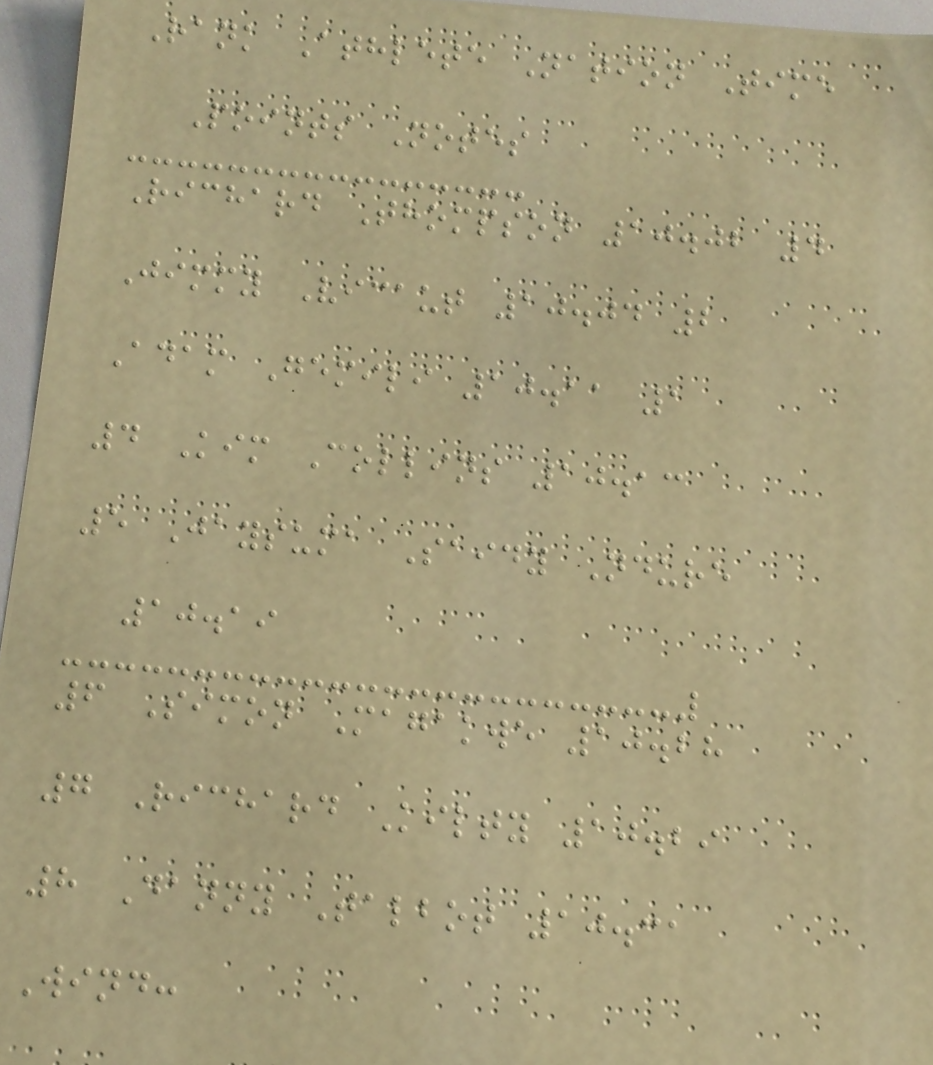Rank Athlete Nation Time
Points Notes
Richard Thompson 10.02 4
Jimmy Vicaut 10.04 2
Adam Gemili 10.11 1
4 Kim Collins 10.13
5 Jaysuma Saidy Ndure
10.19
6 Simon Magakwe 10.28
7 Richard Kilty 10.29
8 Danny Talbot 10.31
Wind:
